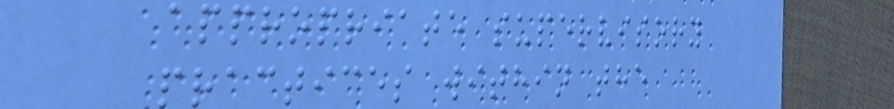appropriate supervisory
practices within the
